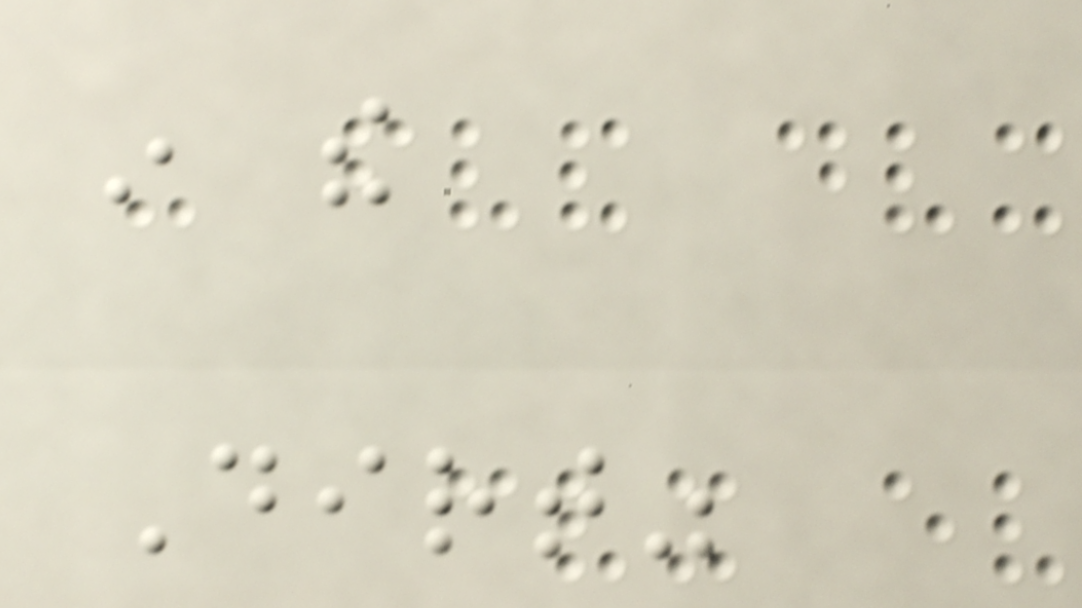in the
Dirt"
